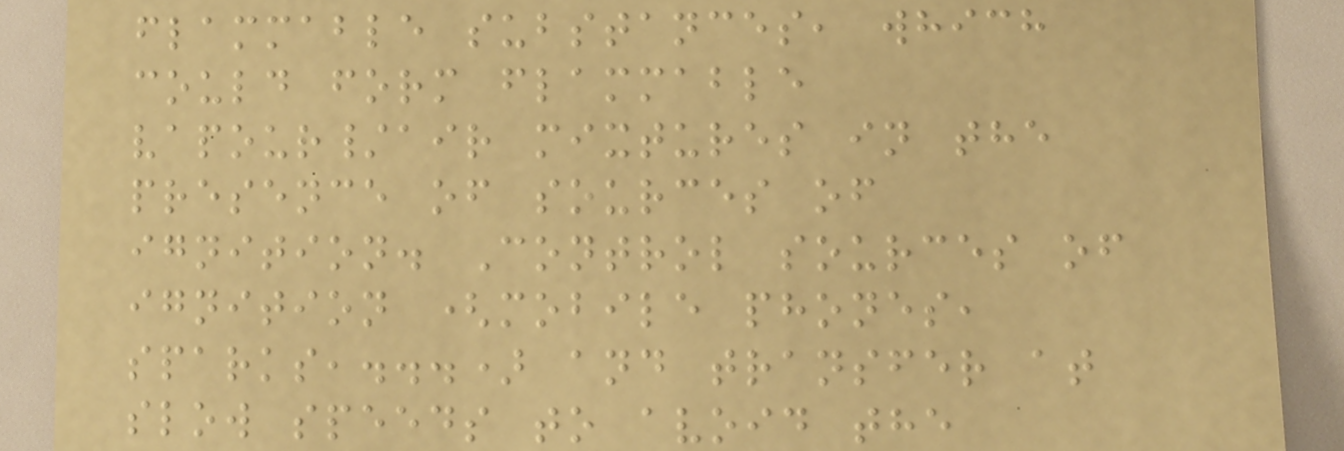flammable substances, which
could form flammable
vapour/air mixtures in the
presence of sources of
ignition. Control sources of
ignition (mobile phones,
sparks,...) and transfer at
slow speeds to avoid the
